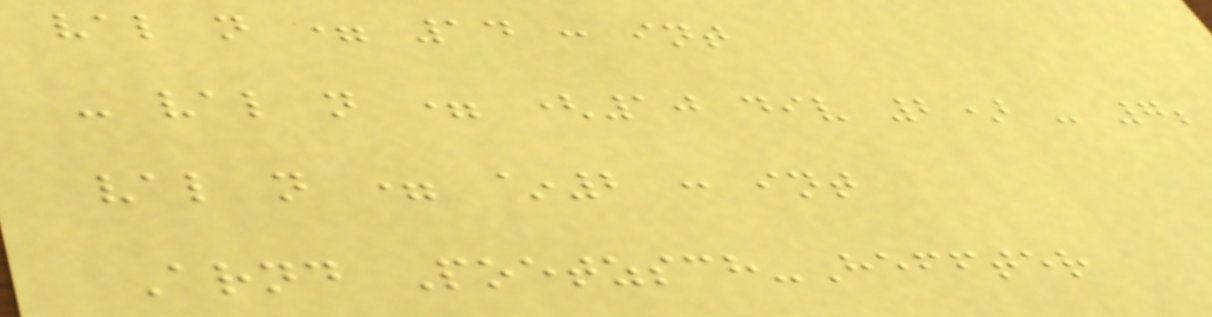val n = 14 : int
- val n = (10 div 2) - 7;
val n = ~2 : int
Arnd Poetzsch-Heffter
